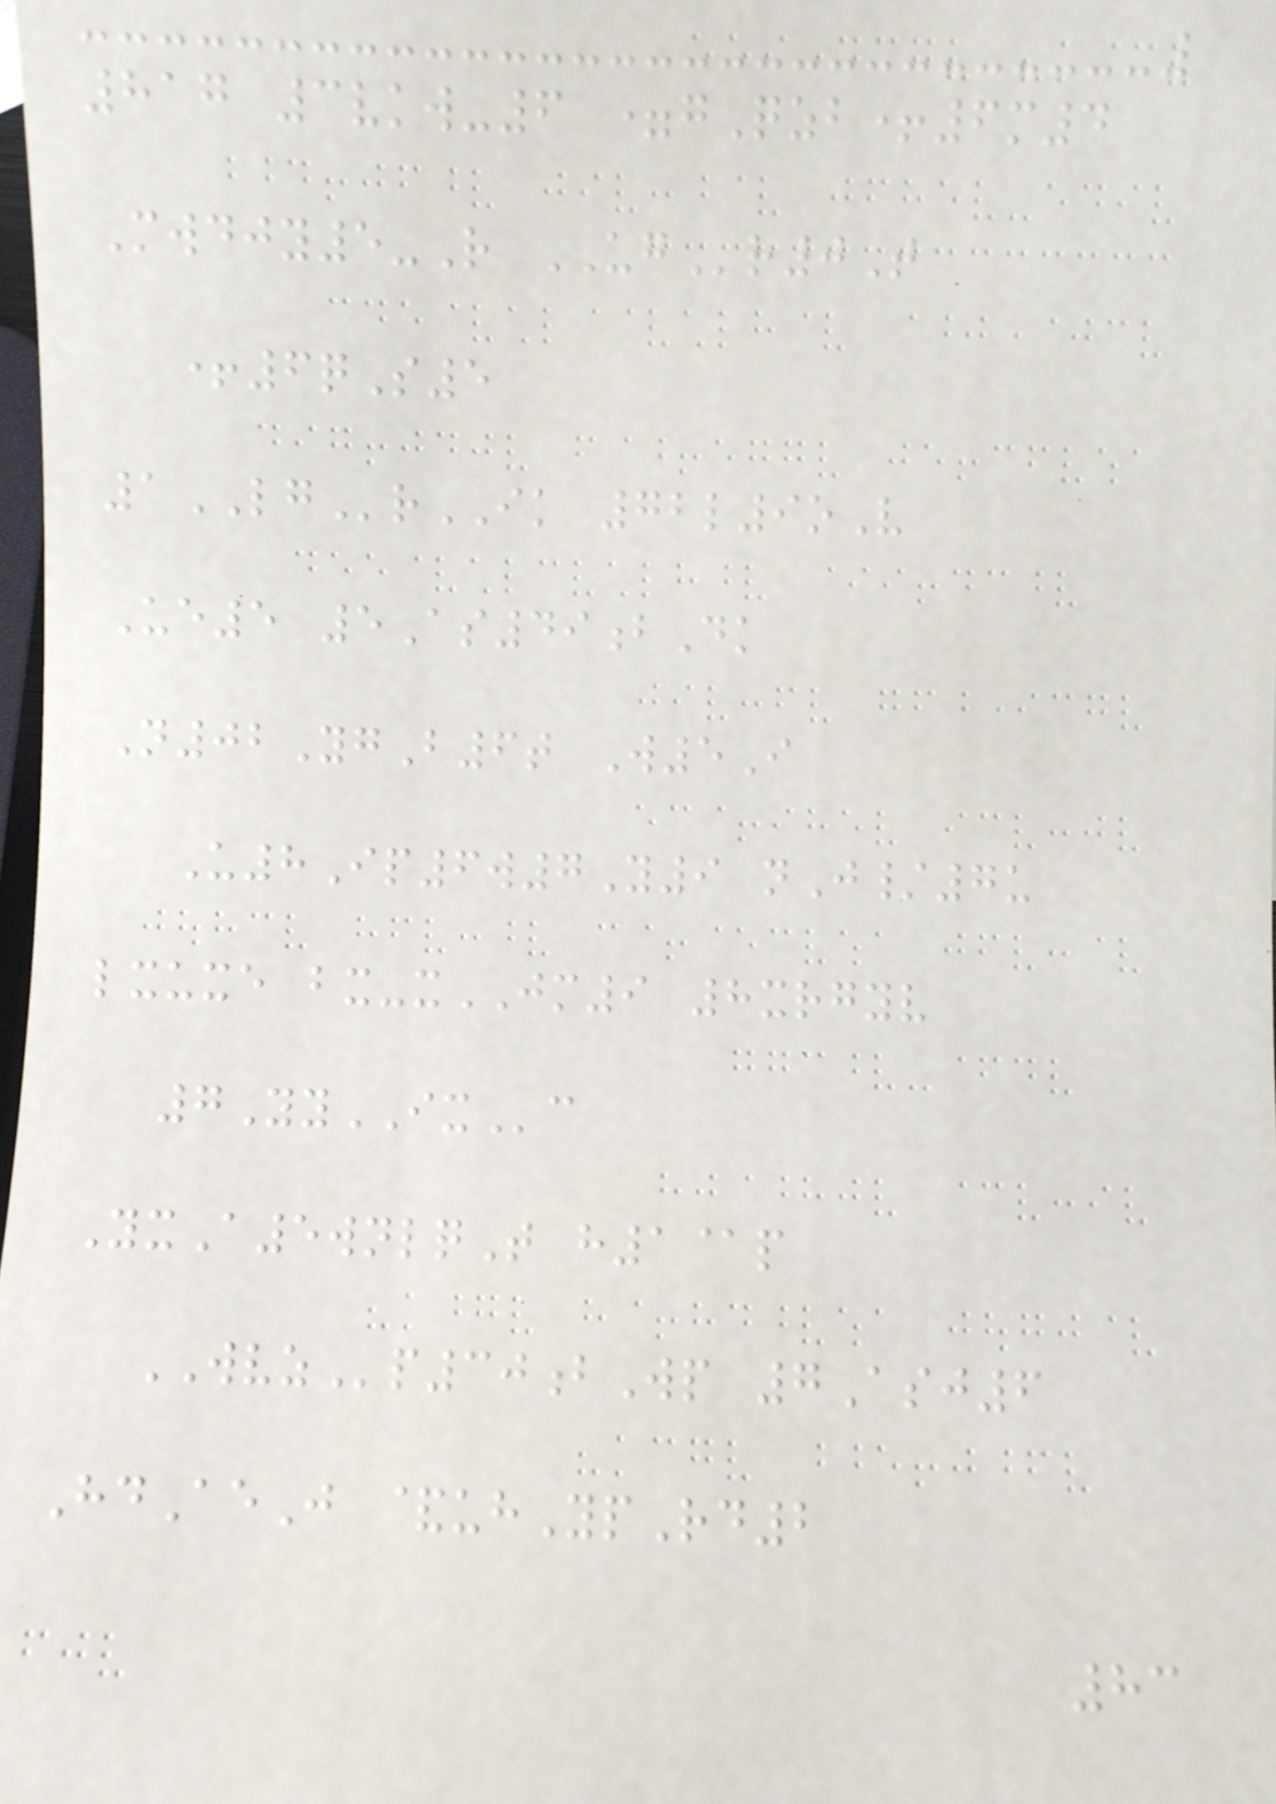817 3vkw-6 =gQzb+6m4
Mwdjy5-R UGr0T
+6qS5
1LGrIK 72l9oV
Ue5 5As49bDk
N02YgB6t W5I
U8Ip6w7Y9 nJ/7u
lxuxe bx-xJM9 8xrgyv
7YyIXc
YxA5wnlqT h1@p
WVZp30bWp 7Asj6
HdAeJ &uhYpRd2
83
